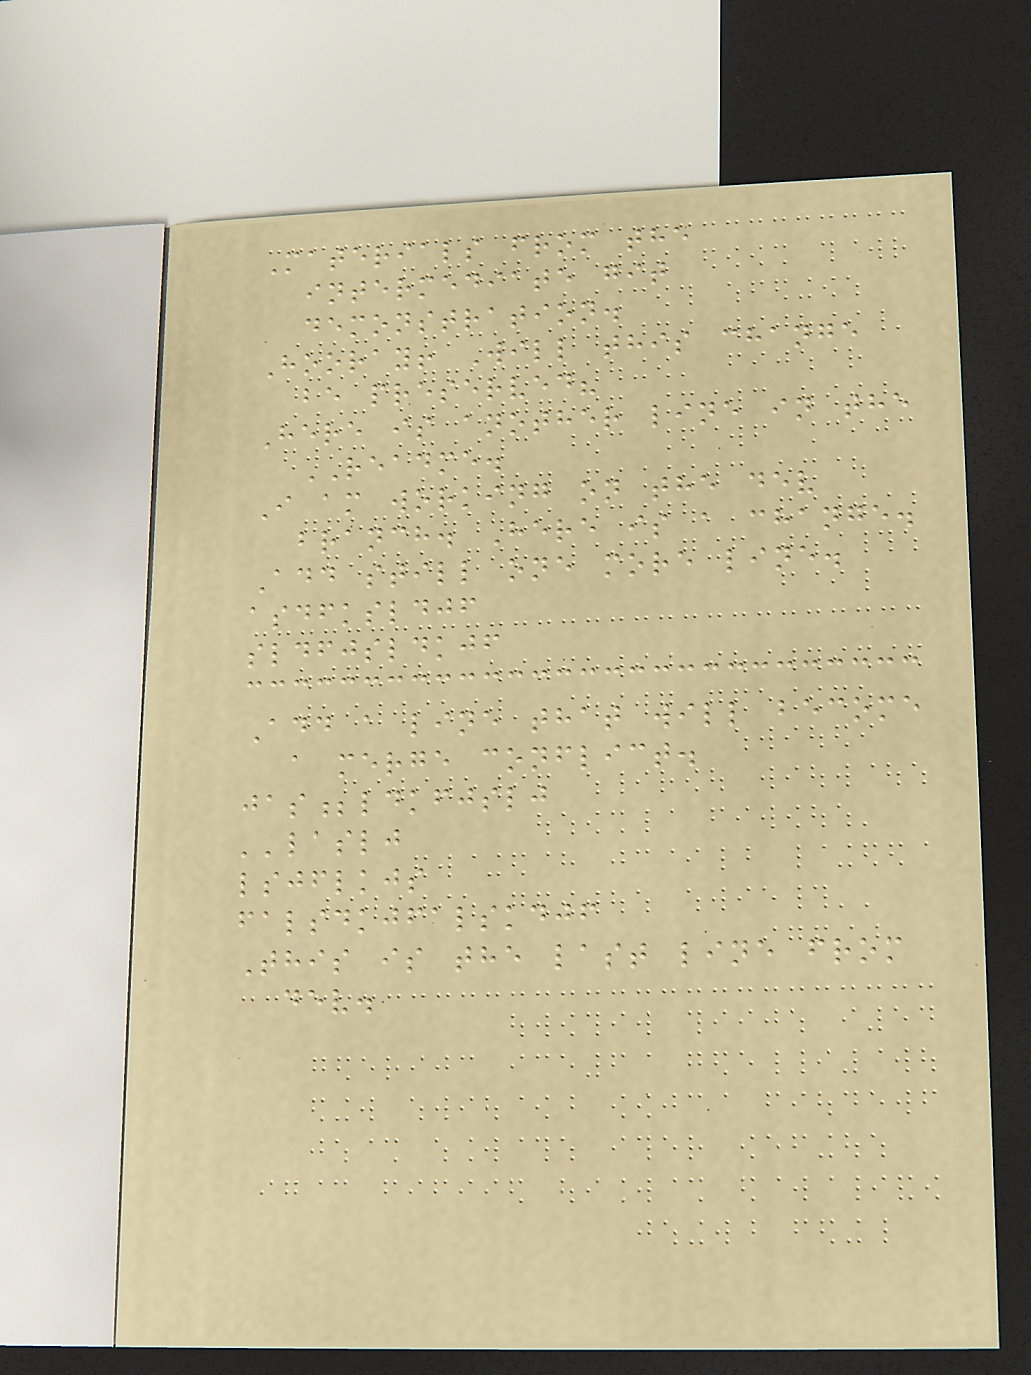Materials from the
intermediate git
demonstration.
Hooray! Will this change
be preserved?
Here is another line in the
README.
I am working on the dev
branch. Here is a change.
Add still one more line.
asdfksldjf
sldfjsldkjf
Add a line that will become
a merge conflict.
jas;ldkfjslj
''laslj
lsjflkjs
falsdkjfalskdjf
This is the last line from
dev.
